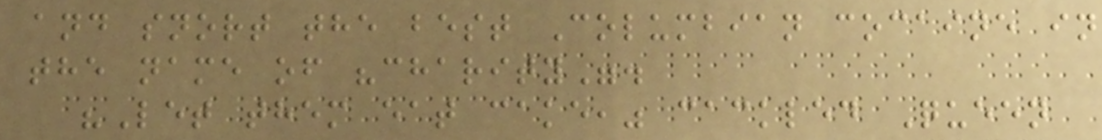and snort the best Columbian cocaine in
the name of "charity".
"Let them eat cake," cackled Queen
